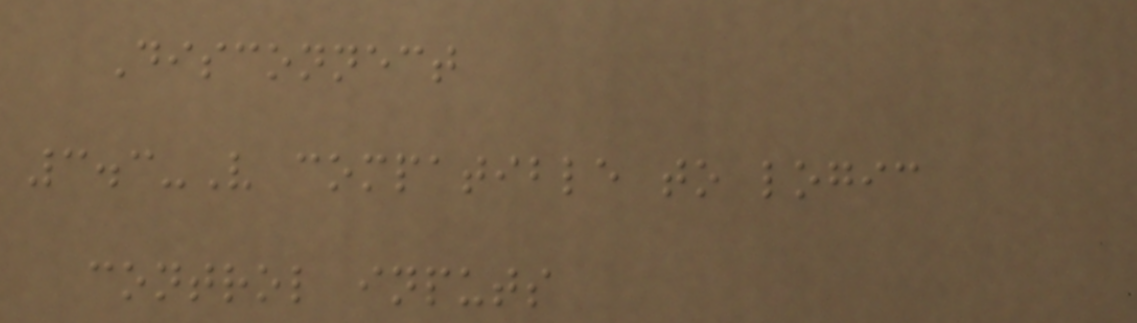Disconnect
3.3-V compatible to logic
control inputs
